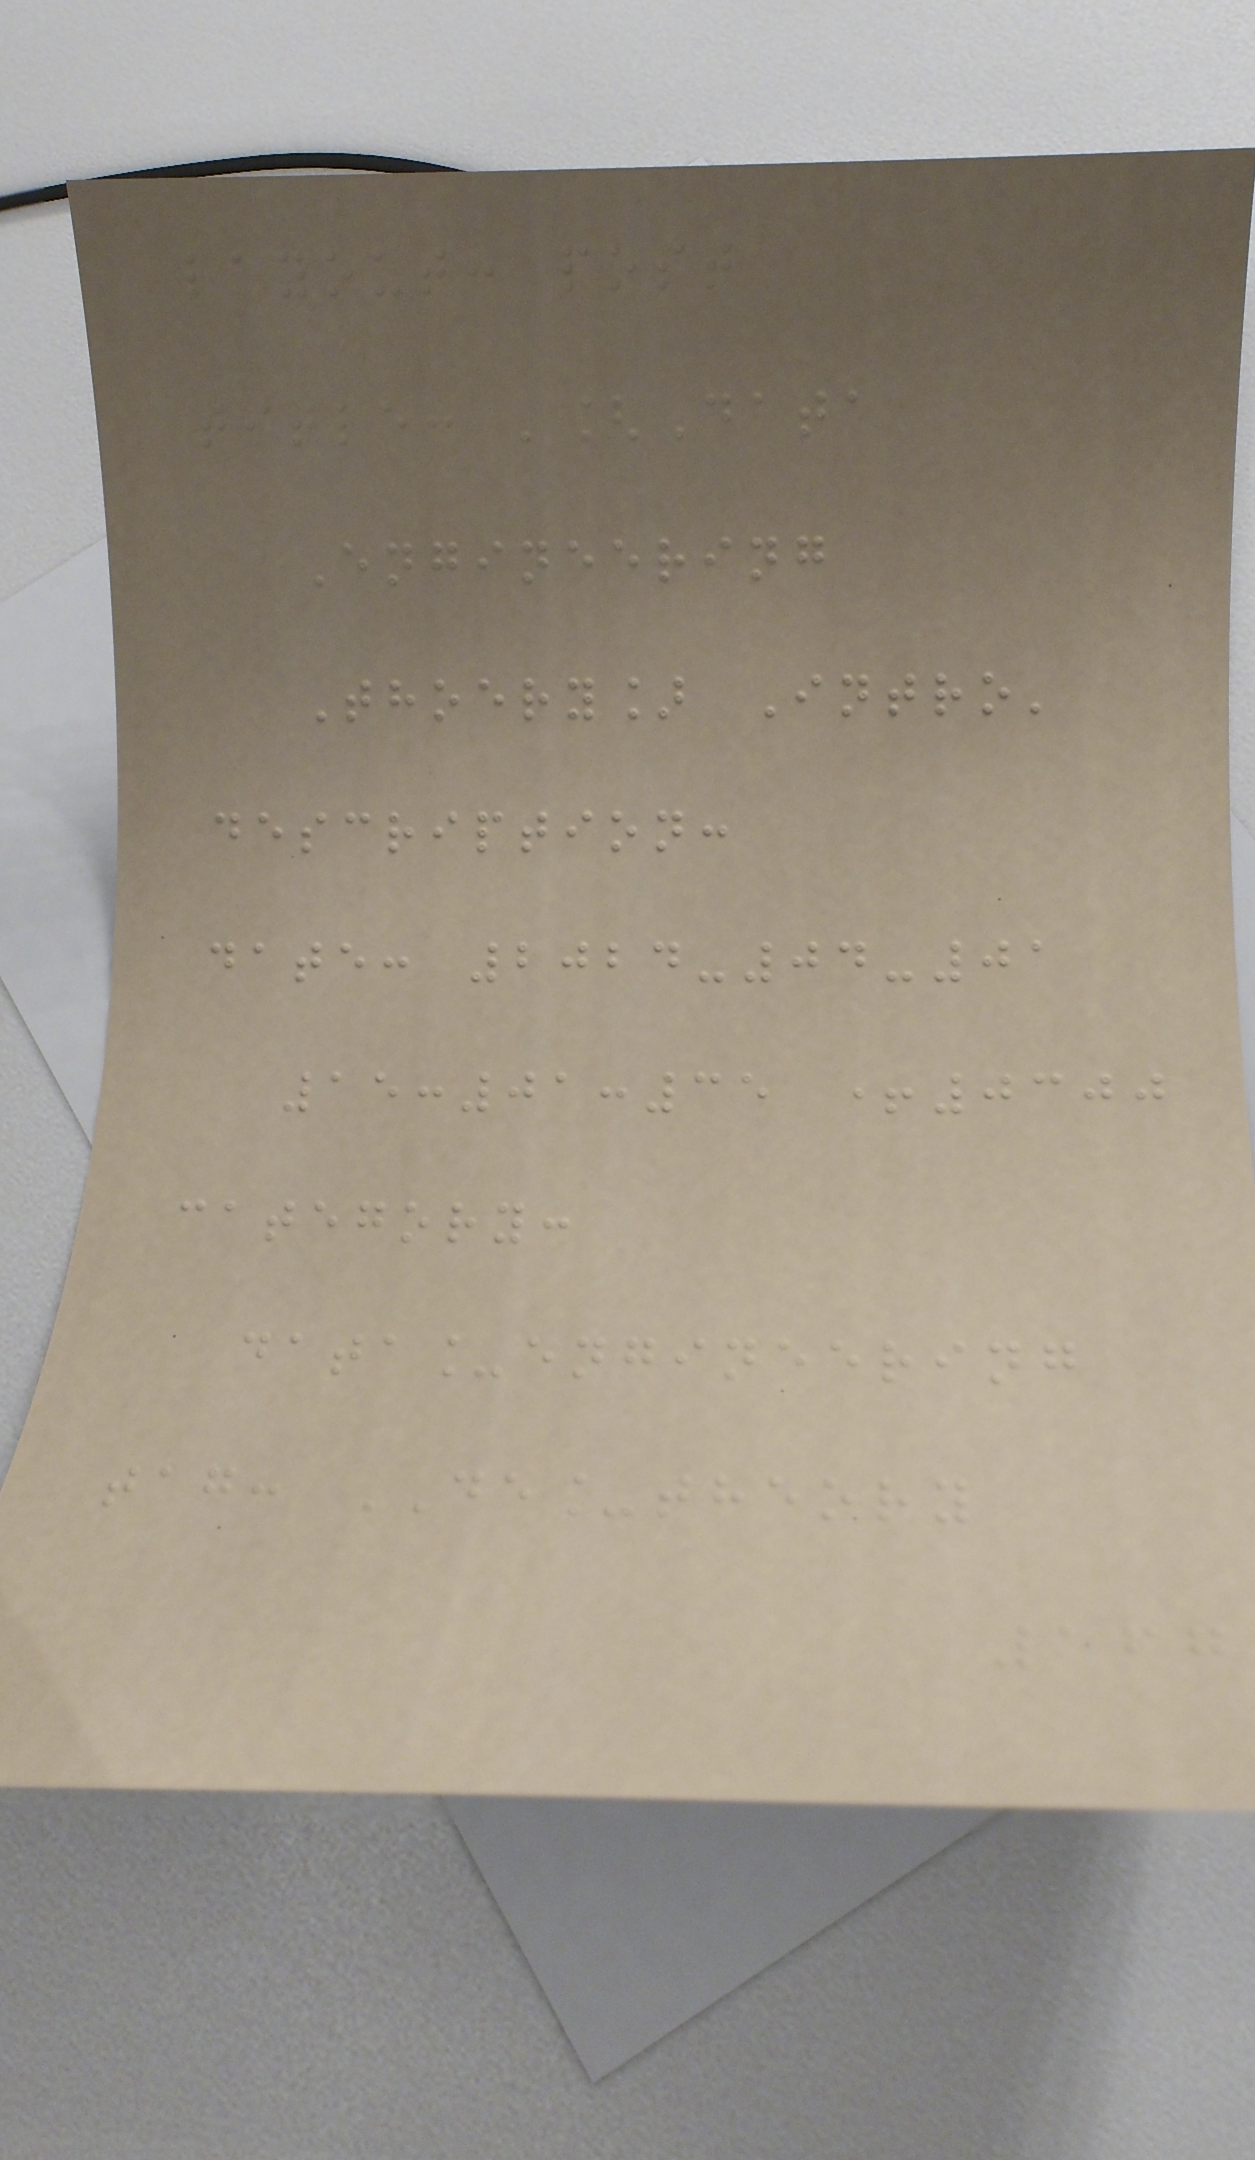layout: post
title: '[Data
Engineering
Thoery] Intro'
description:
date: 2024-04-01
15:01:35 +0300
category:
data_engineering
tag: DE_theory
167
